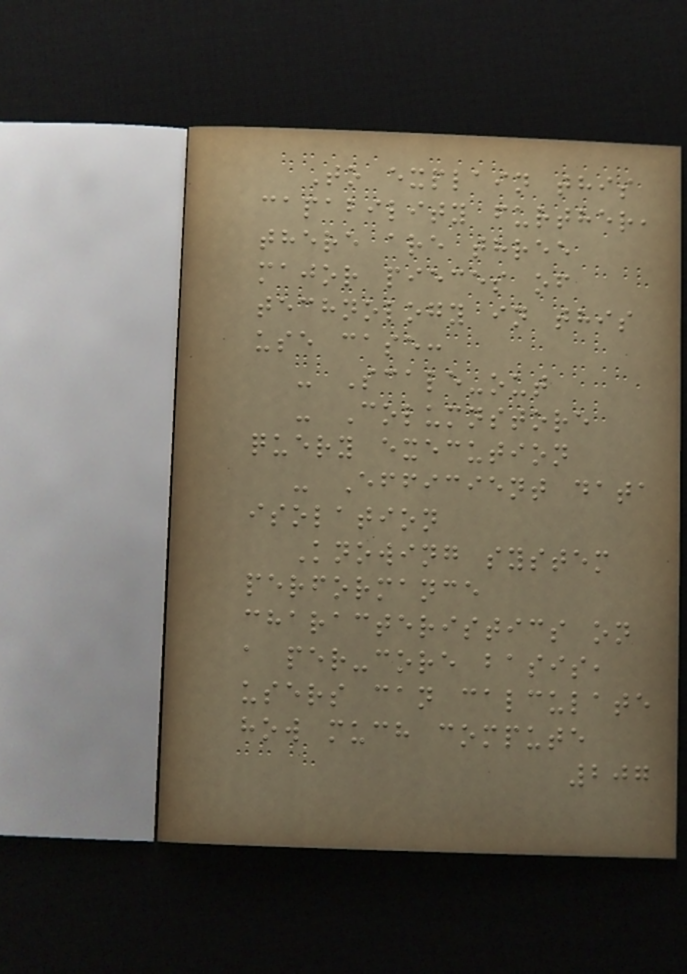To explain this
capability further,
there are three
major pieces of
technology in this
use case:
- Scale-out
- Columnstore
query execution
- Efficient data
isolation
Knowing system
performance
characteristics on
a per-core basis,
users can calculate
how much compute
207
